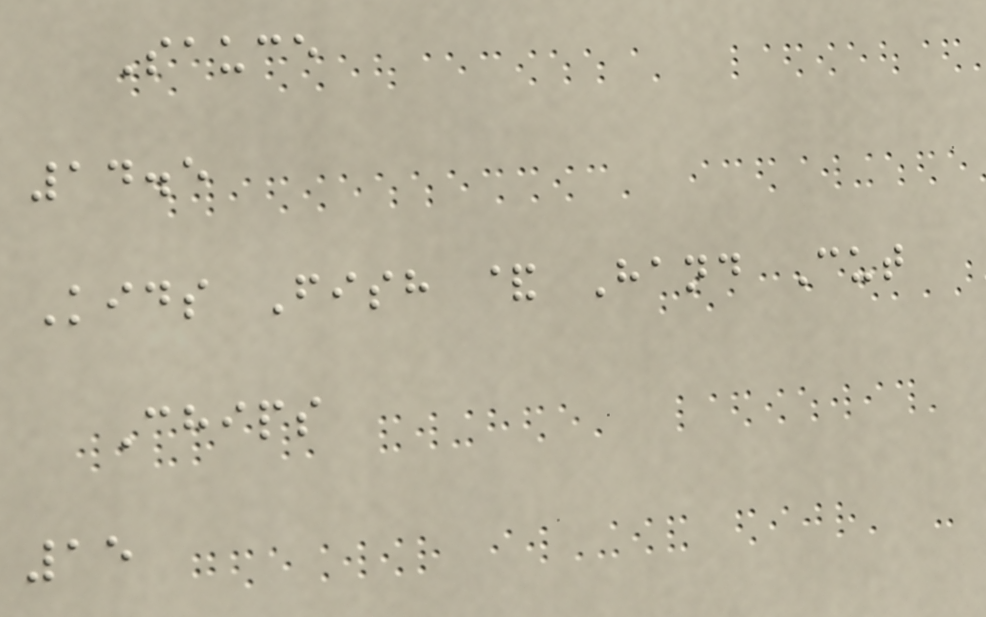Sauce
14.5
Kids Fish & Hand Cut
Chips
15
